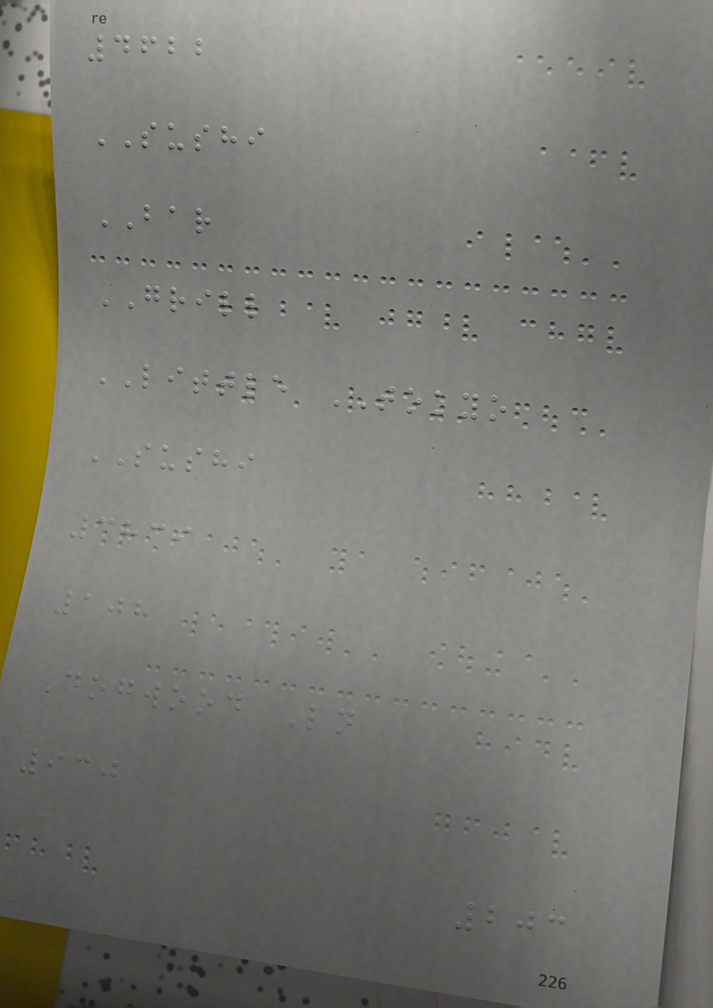4622
SUSHI
BAR
GRILL
LITTLE TOKYO
SUSHI
3839
108
Dogwood Ln
930
203
